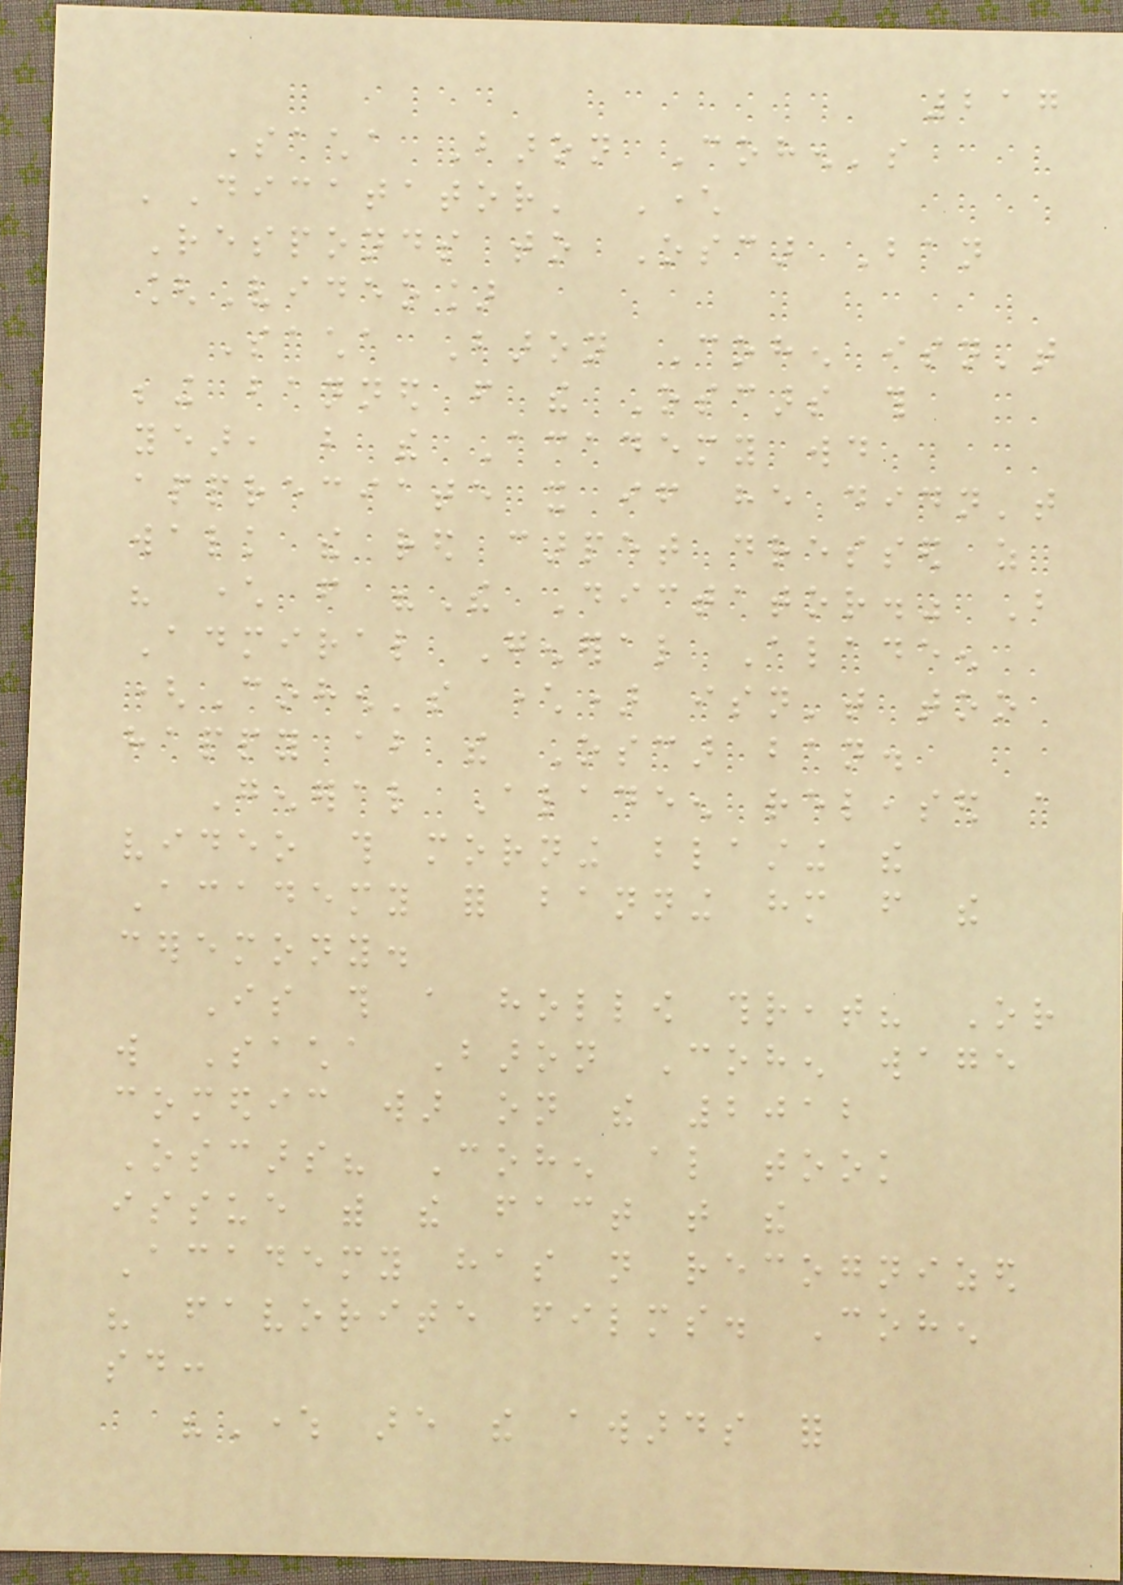217
Sacha Baron Cohen's
'Dicatator' Character
Responds to Oscar Ban
[Video]
Sacha Baron Cohen isn't
being banned from the Oscars this
year, but the Academy would
appreciate it if he didn't
walk the red carpet dressed as
his character from "The Dictator." But
Admiral General Aladeen
(Cohen's character) isn't too
happy about the Oscar ban.
General Aladeen released a
video this morning blasting the
Academy for banning him from the
ceremony.
Is this a hollow threat? Or
will Sacha Baron Cohen wage
comedic war on the 2012
Oscars? Cohen also took
issue with the fact that the
Academy has not recognized
his favorite films. Cohen
said:
"Where are the awards for
